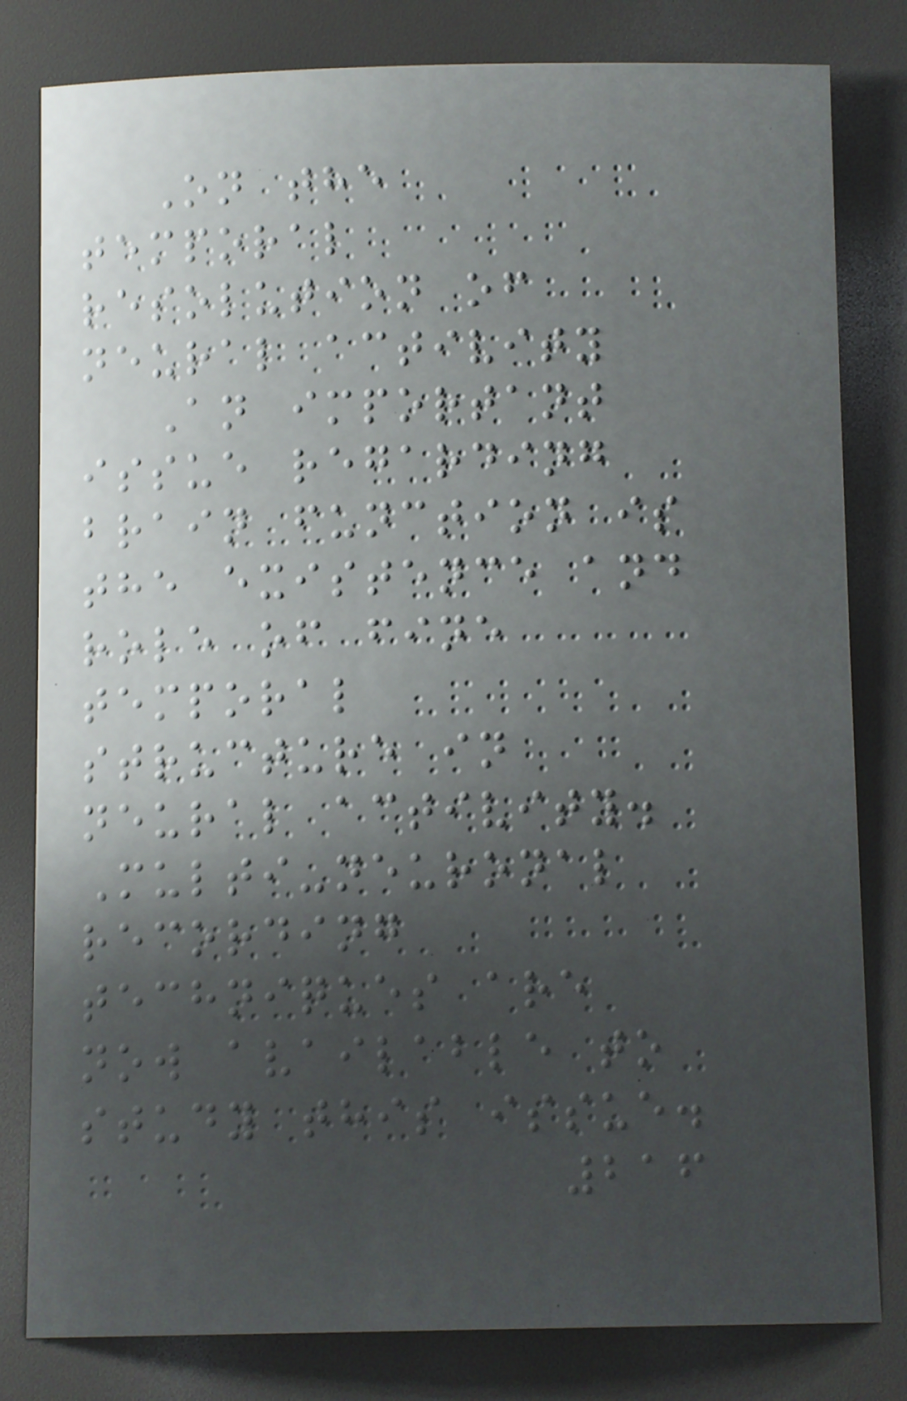On the
temporal
resolution of
neural activity
An important
issue regarding
brain function is
the existence and
role of fine
temporal
structure in
neural activity.
Multi-neuronal
recording
techniques are
now available to
study this issue.
216
